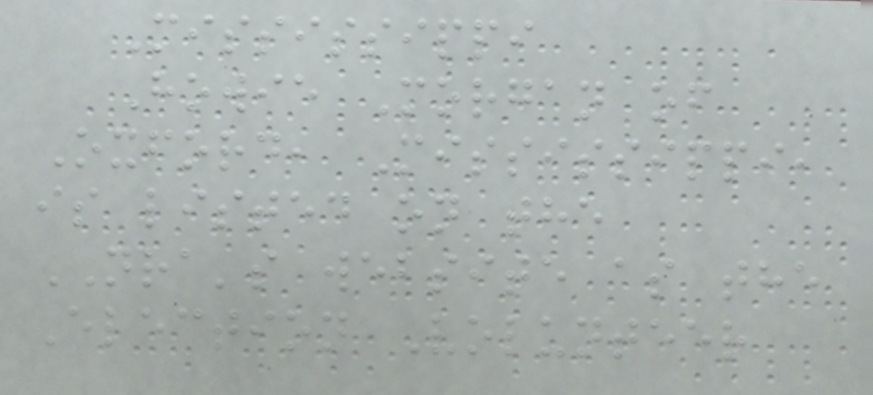Mississippi
Howie Morgan of
Oxford, Mississippi,
is listed on the
NRA's website as the
Election Volunteer
